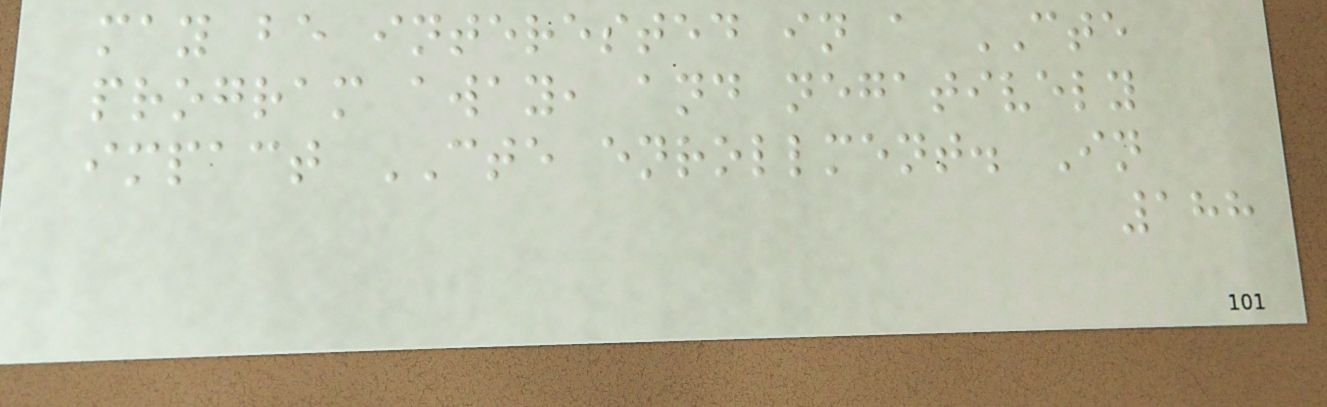may be interested in a CTE
program away, and negatively
impact CTE enrollment. In
188
